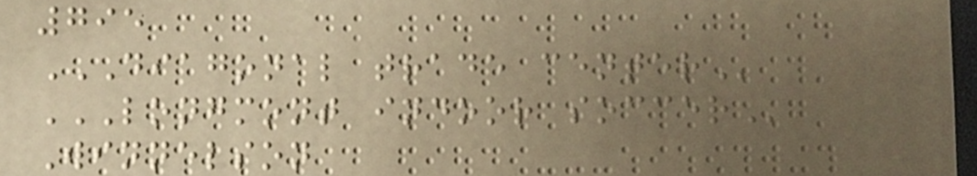795
DIAGONAL TRADE CENTER
LONGMONT INDOOR SOCCER
Winnelson
